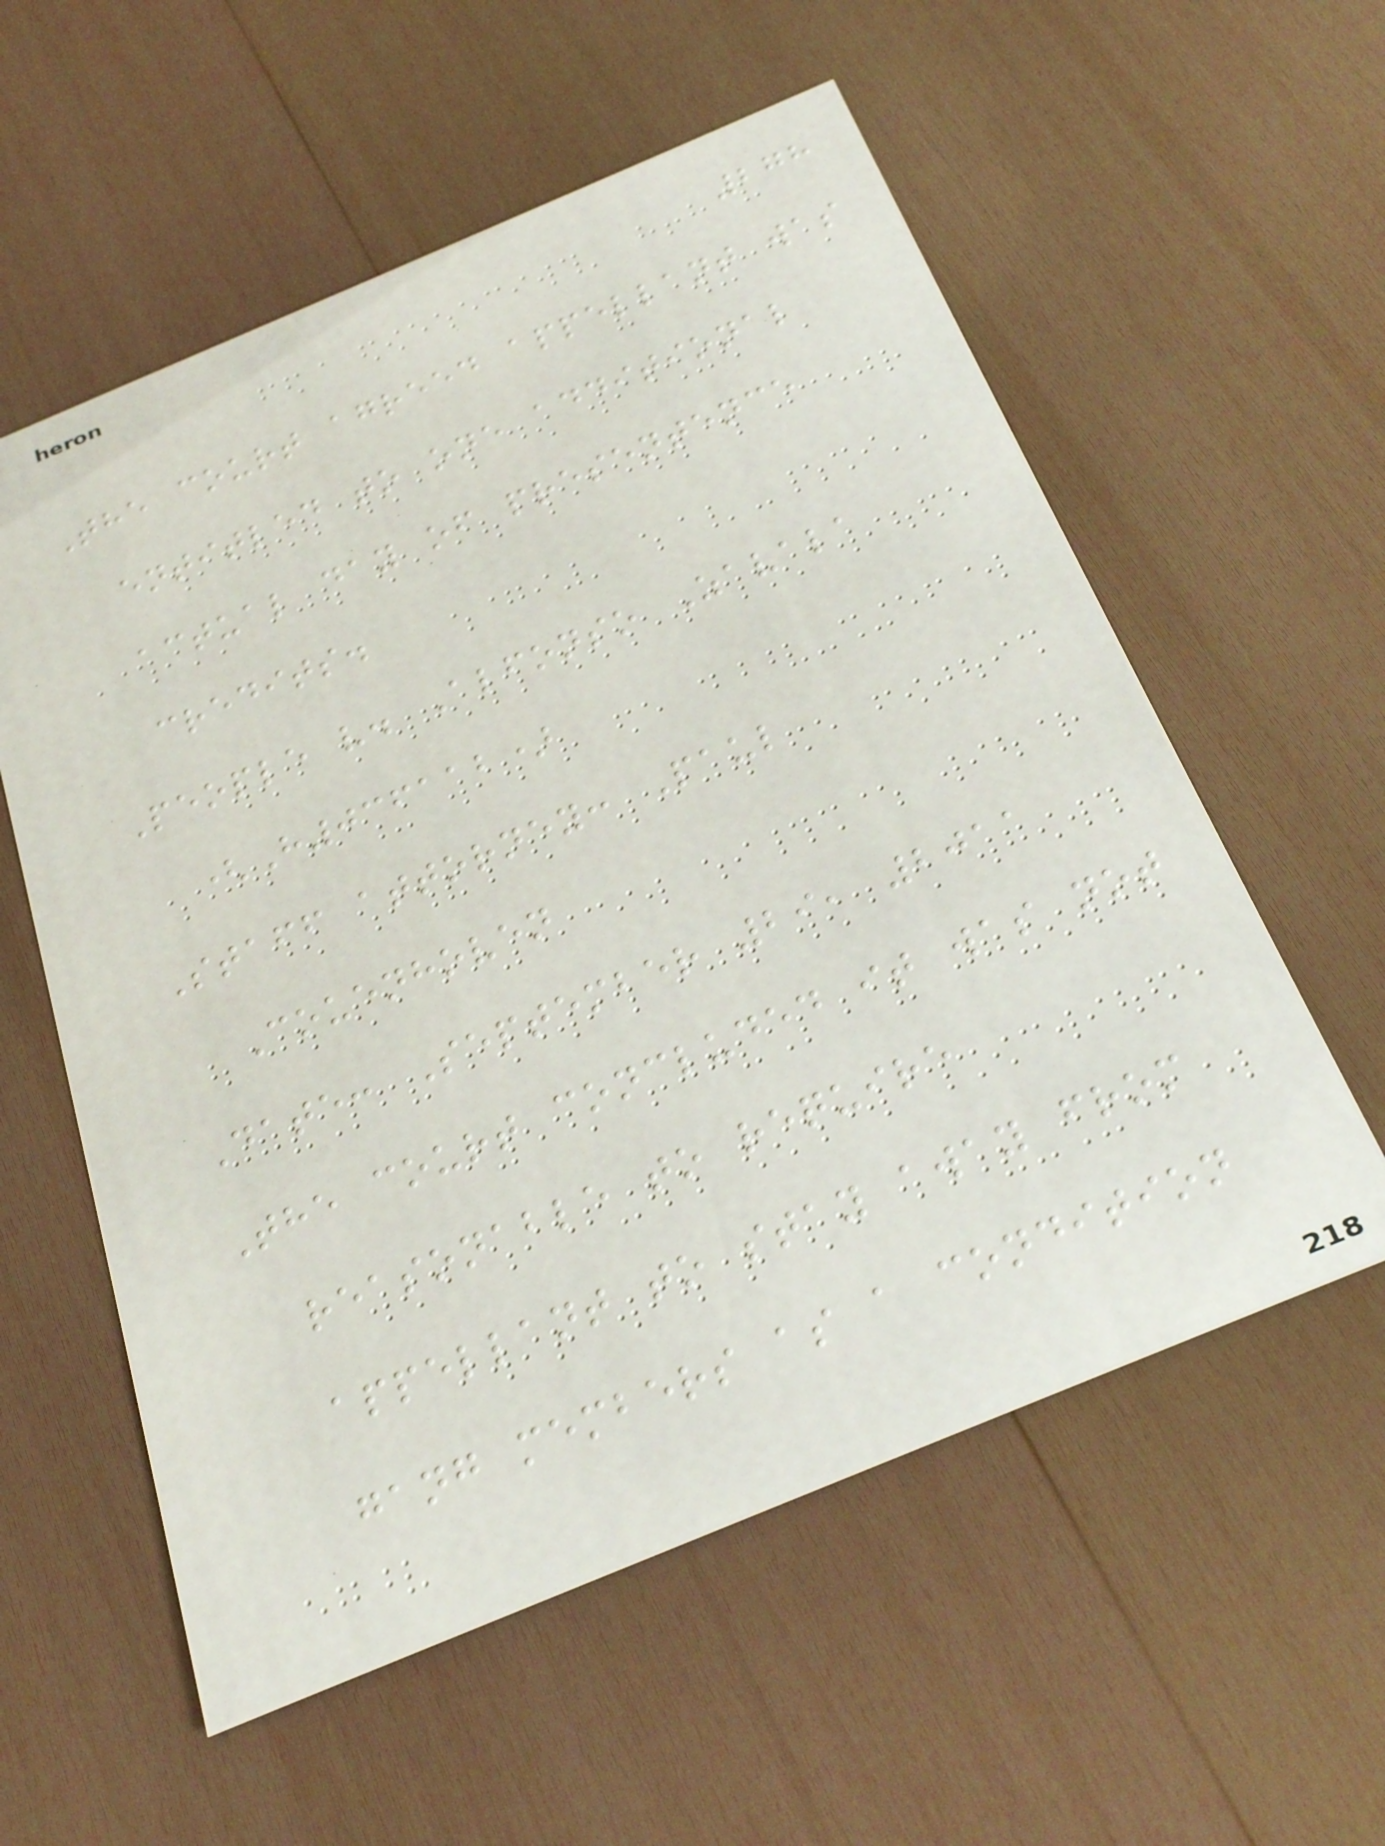278
The court agreed appellant was
entitled to one additional
actual day of presentence
credits.
People v. Alfonso Zavala
(H036112)
Staff attorney: Paul
Couenhoven
Date: September 29, 2011
The court concluded it was not
reasonable to require
appellant to stay away from
gang members as a condition
